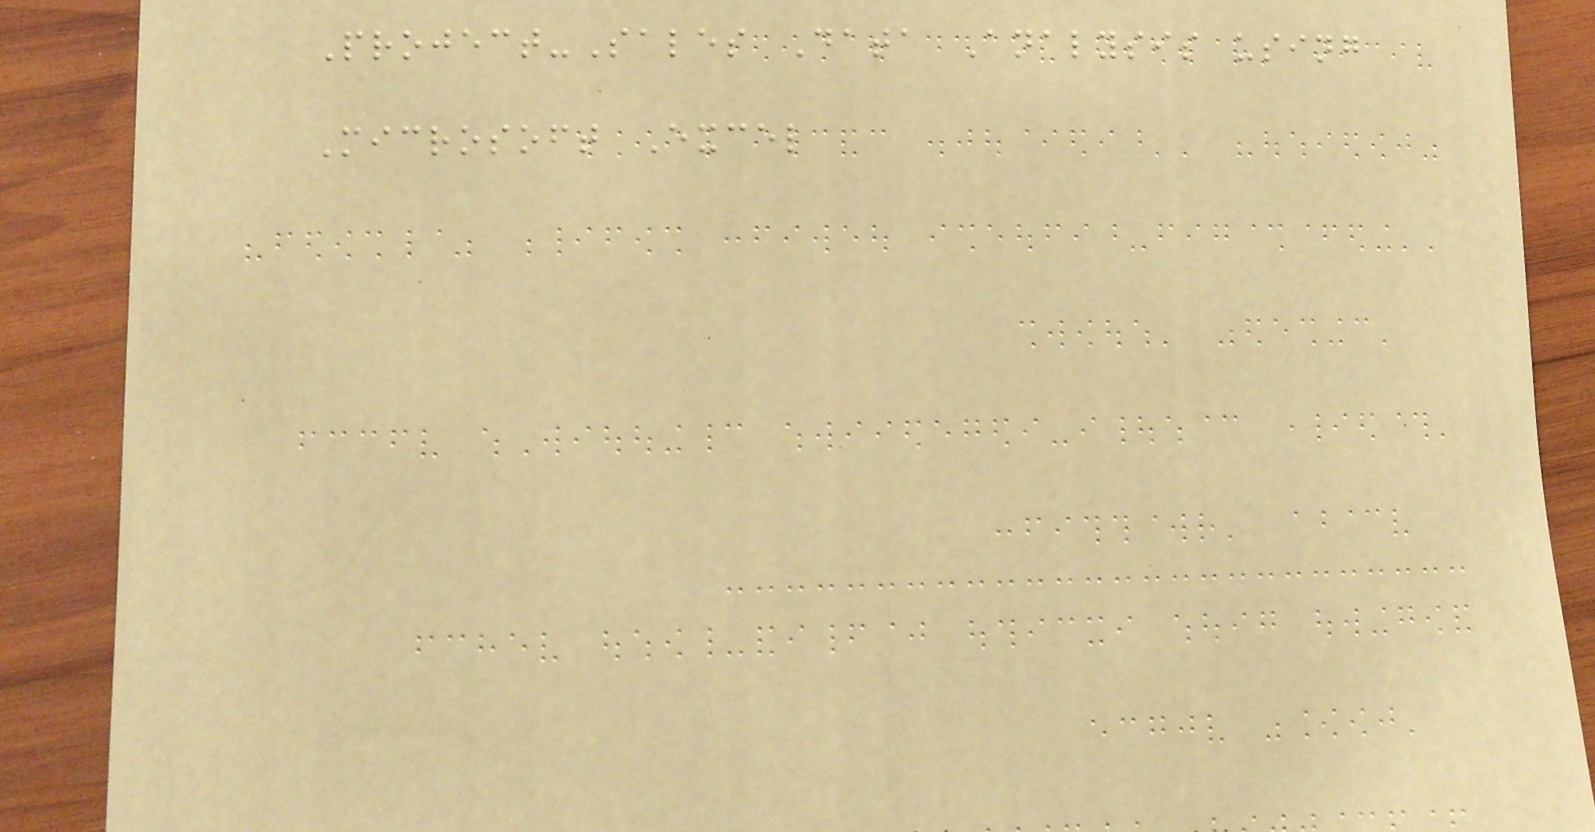Project-Sales Data Analysis using
Microsoft Excel
